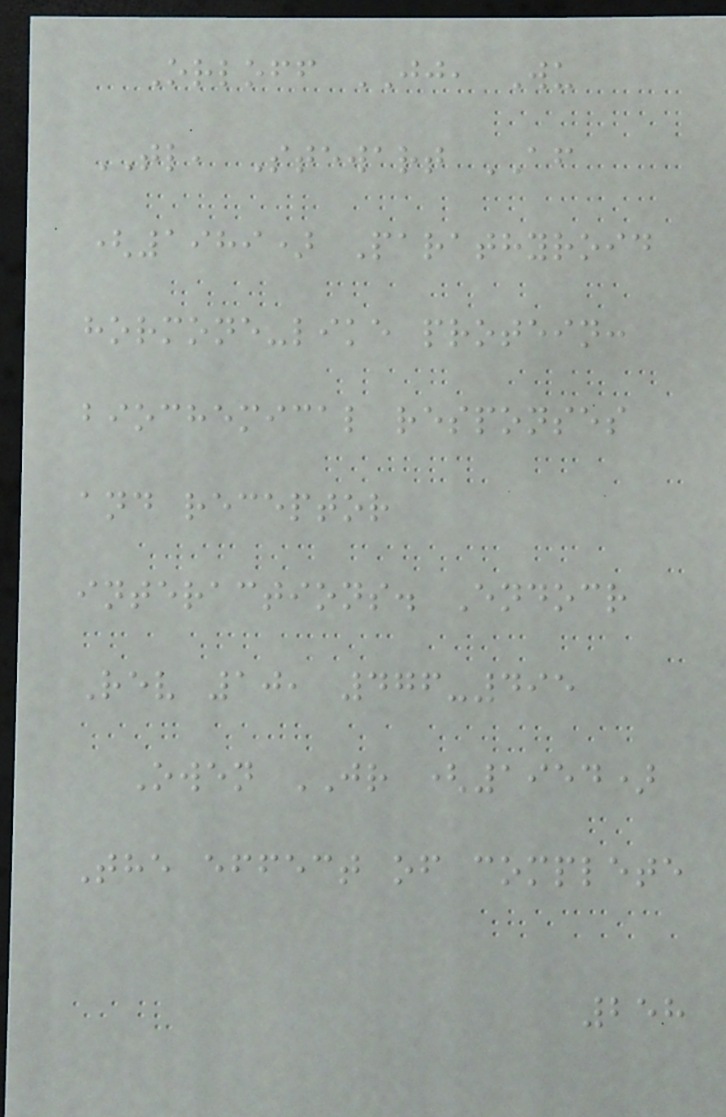Orloff JJ, Wu
TL, Stewart AF
(1989) Parathyroid
hormone-like protein:
biochemical responses
and receptor
interactions. Endocr
Rev 10, 476-495
Owen JR (1954)
The effect of complete
258
